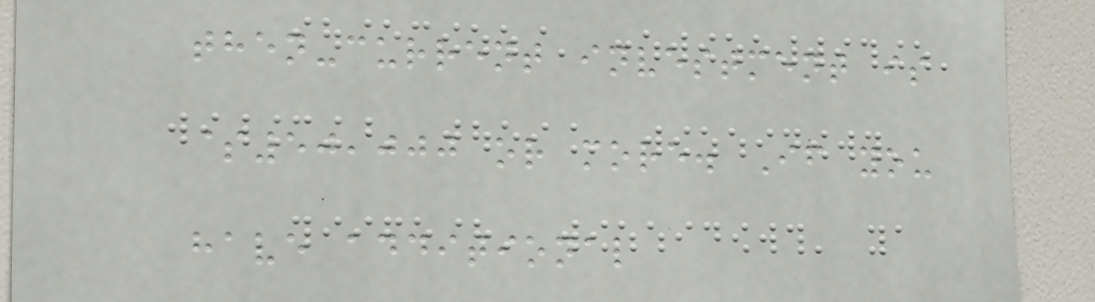then-current investment is
$50,000 or more. If you
have additional
